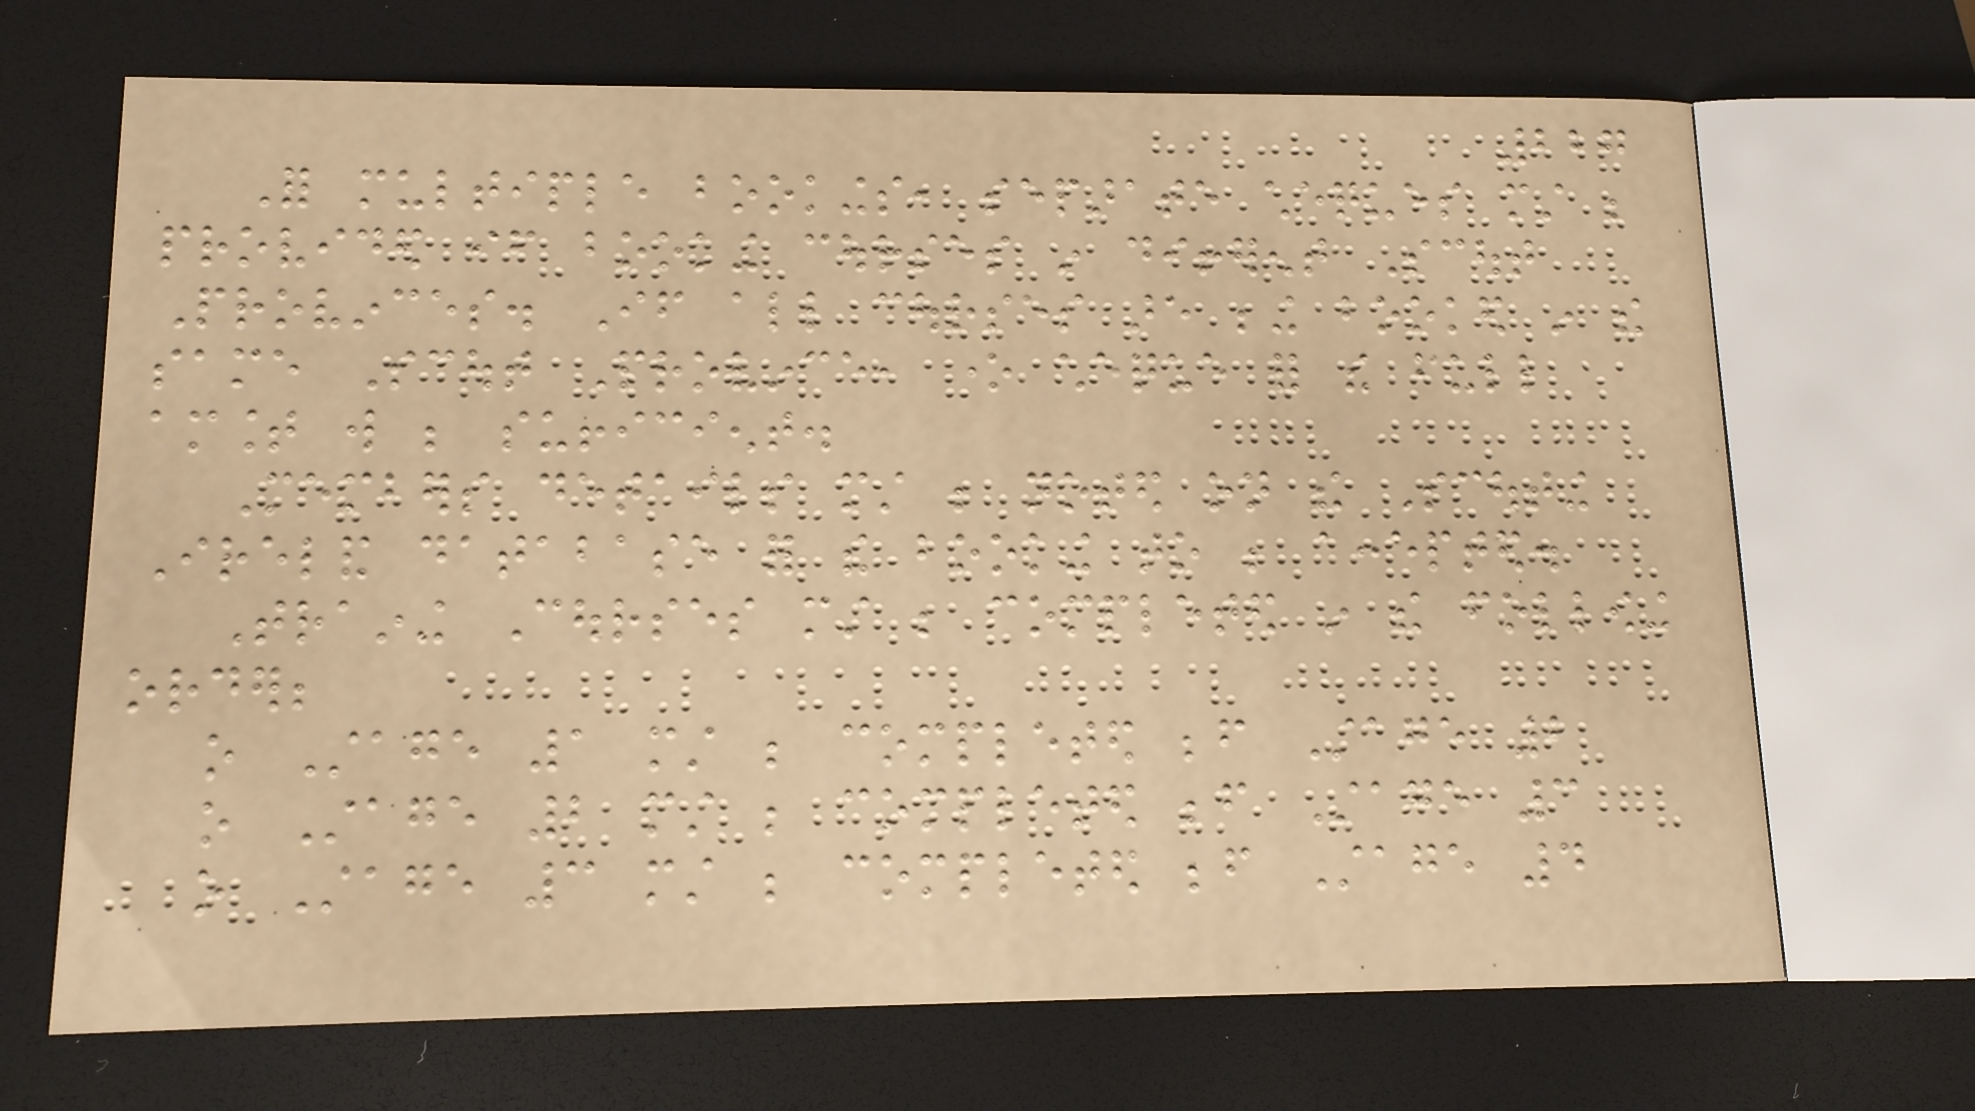227
For multiple bookings, separate cheques must be
provided if booking courses in different Scout
Provinces. If all courses are being booked in the
same Scout Province, one cheque for the full
amount will be sufficient.
Members details must be noted on the Scouting
Ireland database for the booking to be accepted.
Training Courses must be completed in the following
order;
o Stage 1 must be completed before Stage 2
o Stage 2 must be completed before Stage 3
o Stage 3 must be completed before Stage 4
